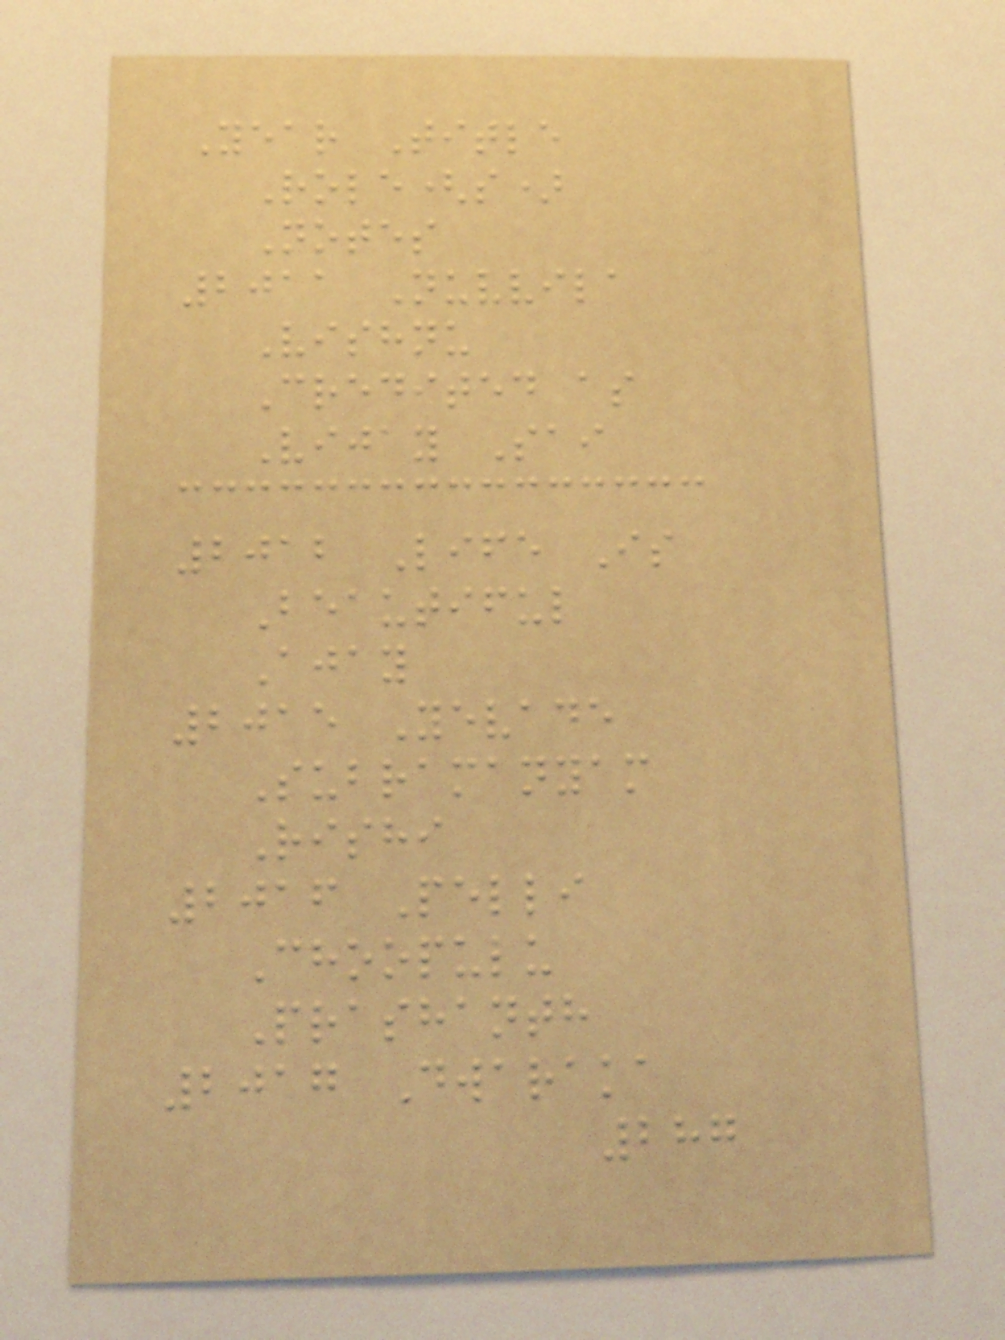Year Title
Role(s)
Notes
2011 Nuvvila
Vishnu
Credited as
Vijay Sai
2012 Life Is
Beautiful
Ajay
2015 Yevade
Subramanyam
Rishi
2016 Pelli
Choopulu
Prashanth
2017 Dwaraka
287
